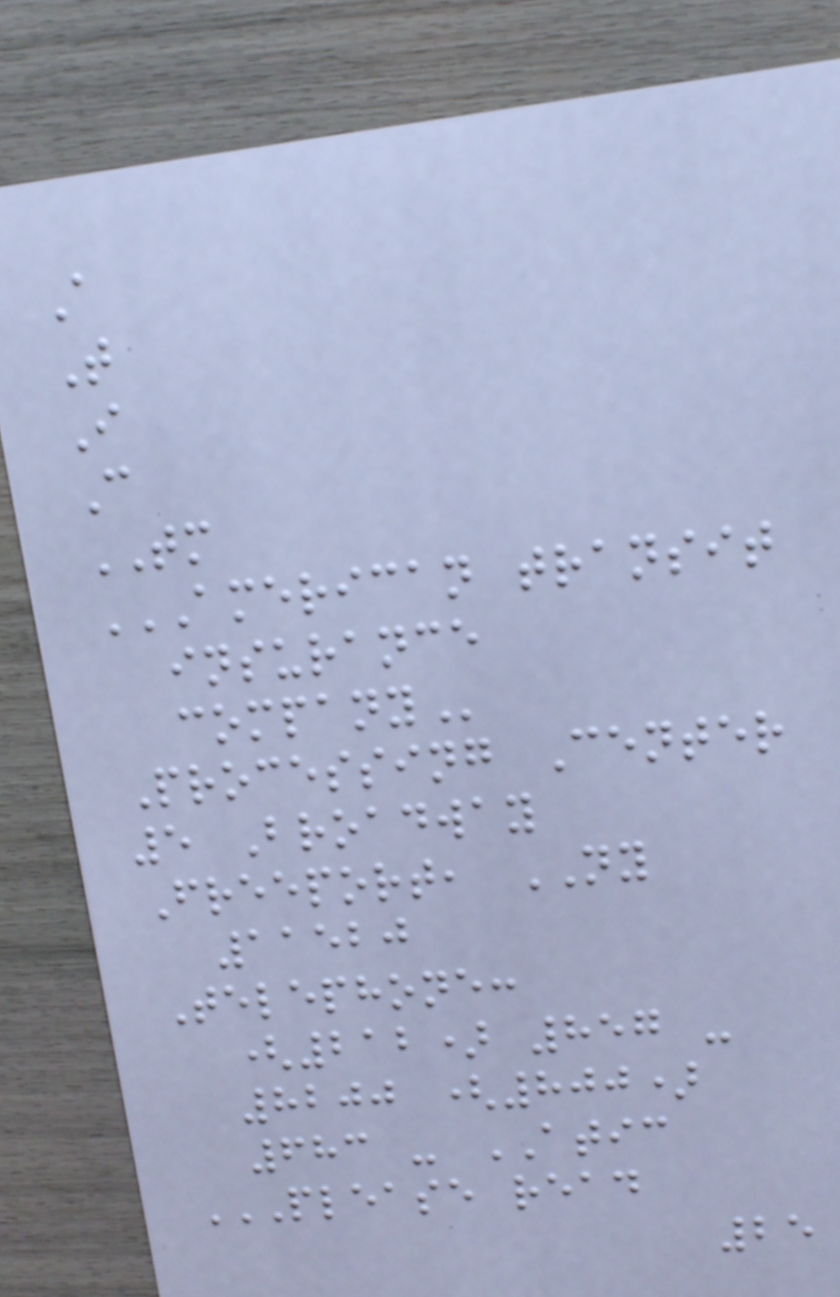A
T
I
C
TM
AMERICAN TRANSIT
INSURANCE
COMPANY
Processing Center
5 Broadway
Freeport, NY
11520
Telephone:
(212) 857 -
8200 (800)
683 - ATIC
PLEASE READ
25
